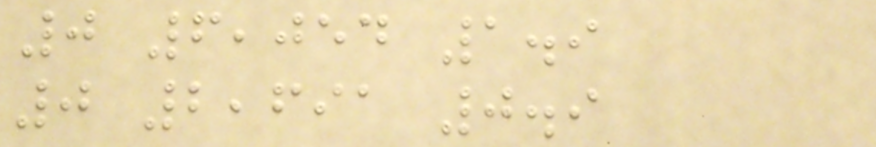0 6,054 1.9
0 2,691 0.9
